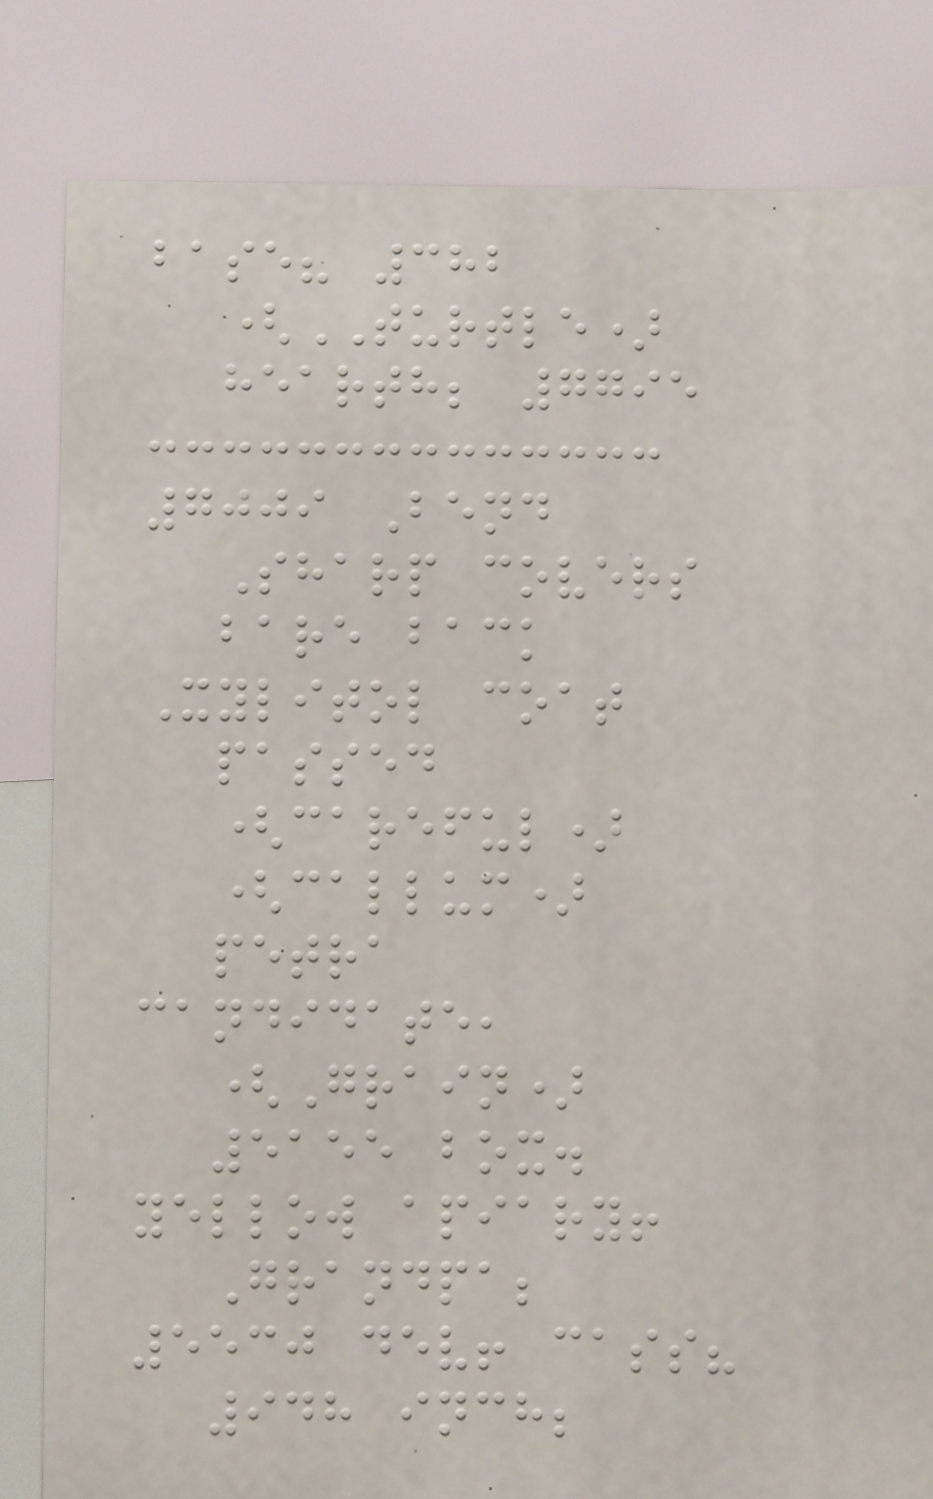base? 382
(TURTLE)
hearth; 7795
7009 Bend
Sharp covers
bare back
Xylitol coat
passed
(careful)
(callum)
petra
candidate,
(Grain)
5155 box.
yellow apiary!
Grandpa;
5530 dev! cass?
948 inch;
